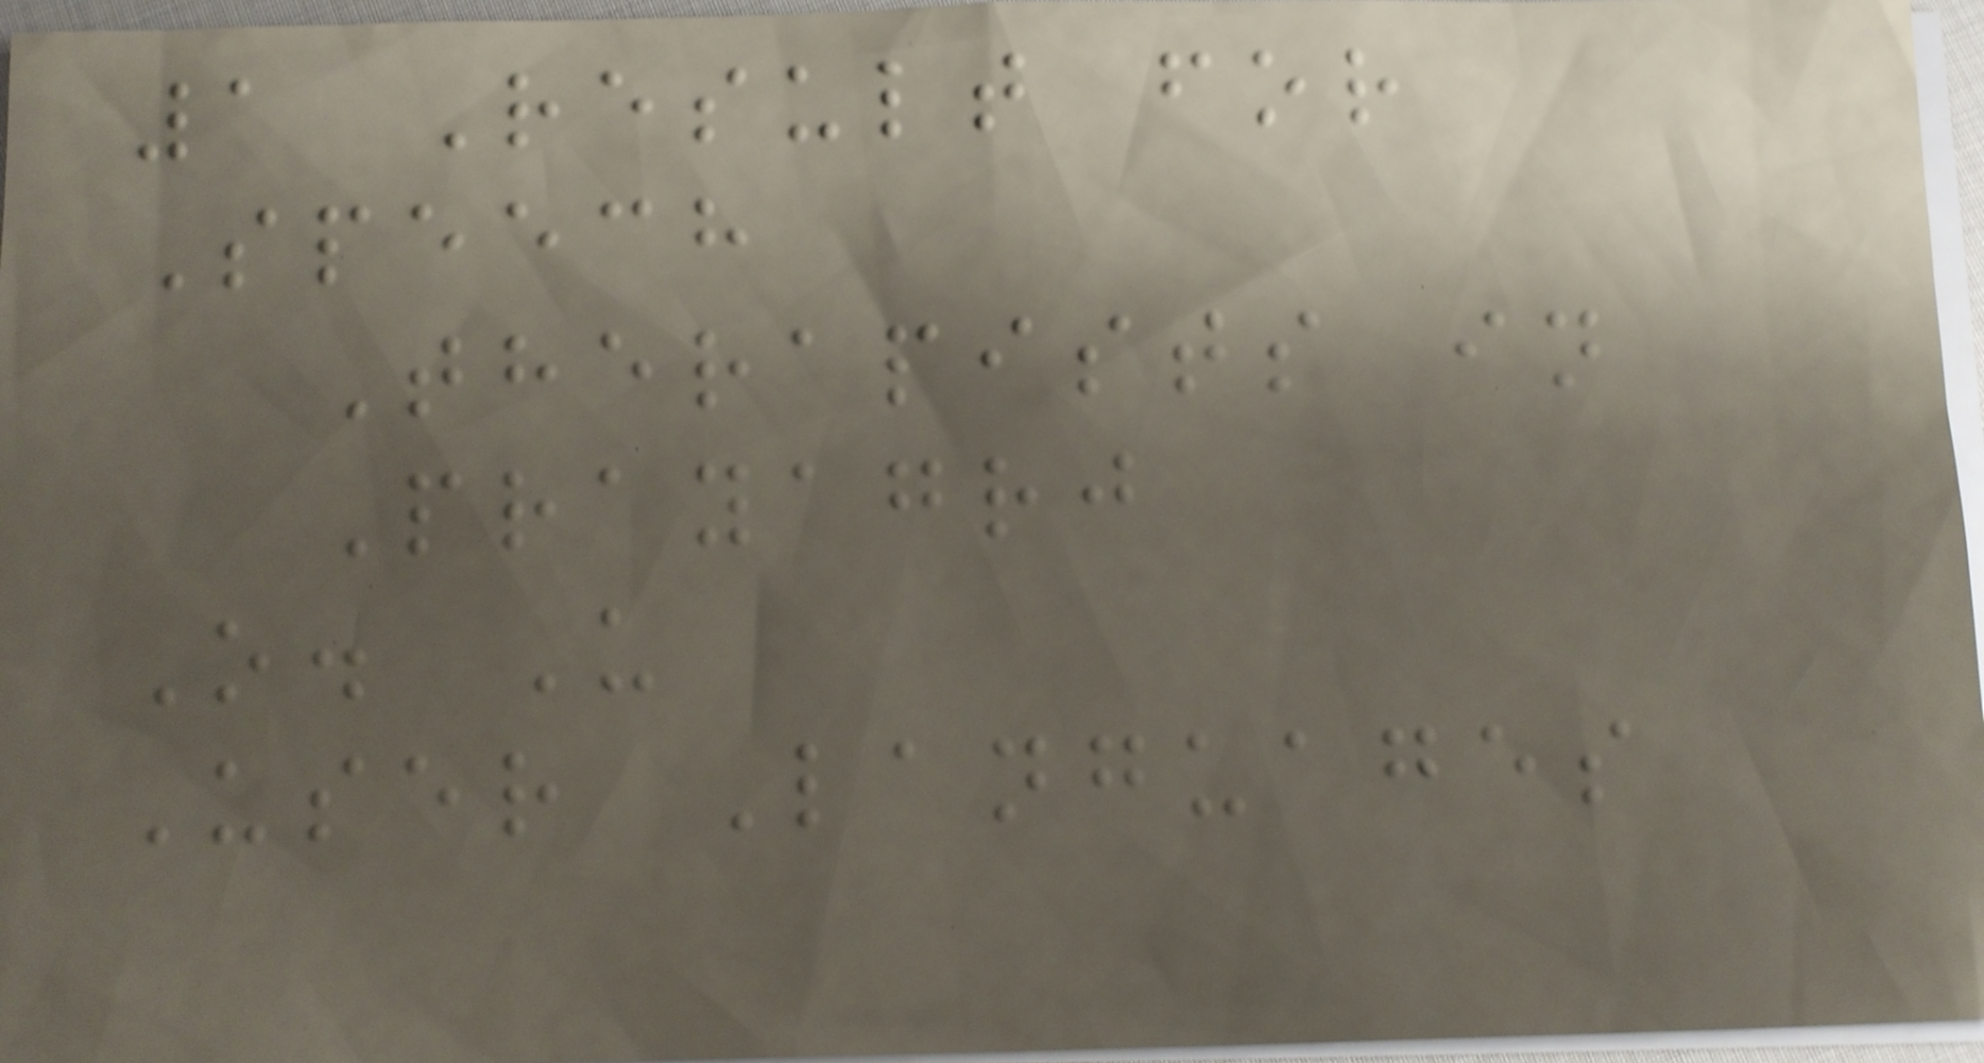1 Result for
Speech
Therapists in
Prayagrj
O. U
User Languages
